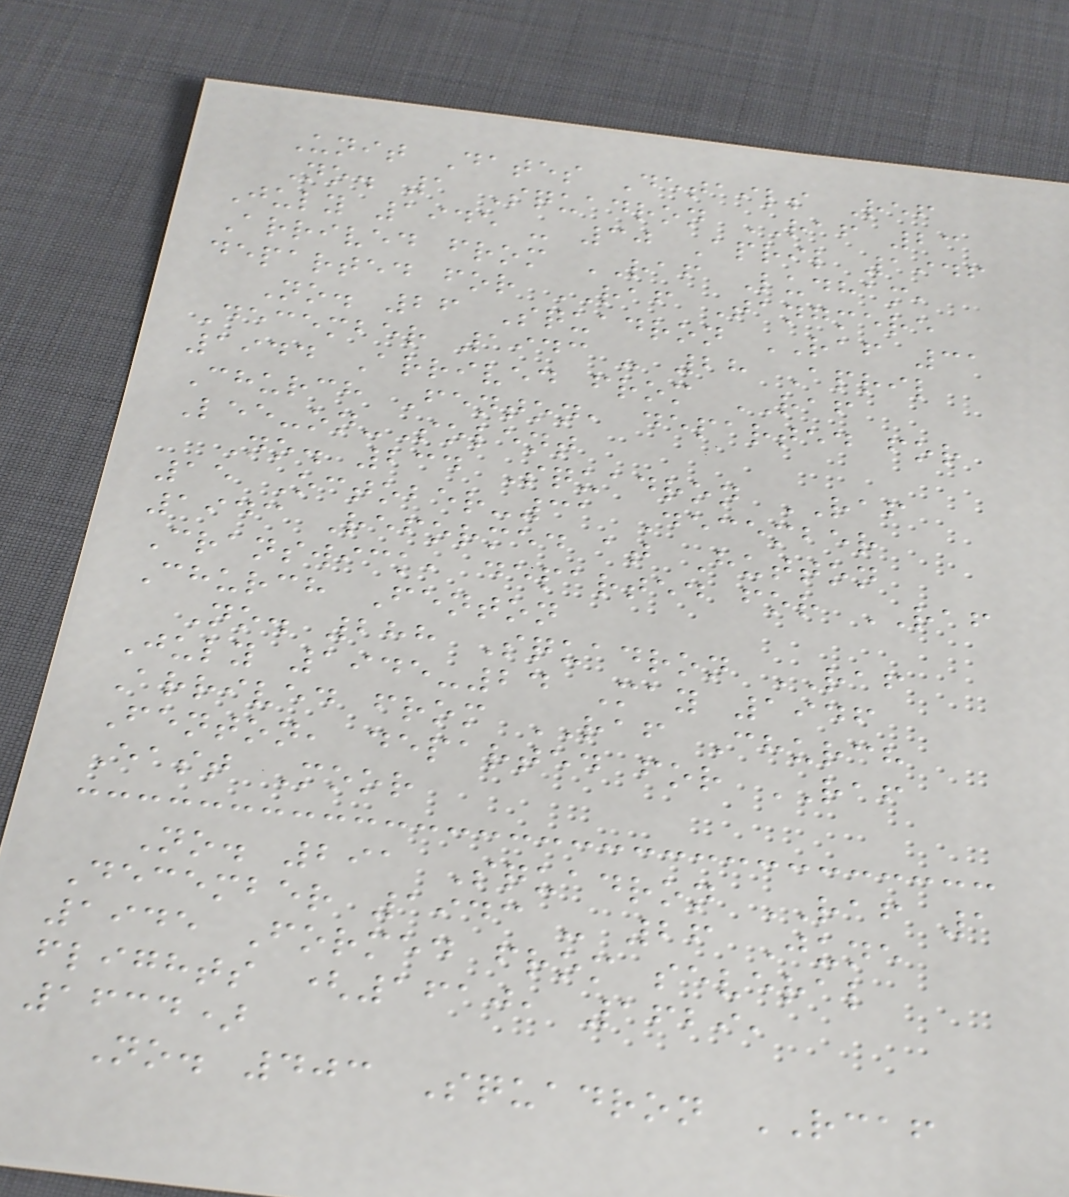Unit Dates Details Ref
No. 1 Squadron RAF 23
July 1945 - 30 April 1946
Arrived from RAF Ludham,
departed for RAF Tangmere
No. 26 Squadron RAF 31
December 1943 - 28 April
1944 Arrived from RAF
Church Fenton, departed for
Lee-on-Solent
No. 234 Squadron RAF
15 October-31 December
1943 Reformed at Hutton
Cranswick, departed for RAF
Church Fenton
No. 288 Squadron RAF
July 1945-24 May 1946
Arrived from RAF Church
Fenton, departed for RAF
East Moor
No. 291 Squadron RAF 1
December 1943 - 26 June
1945 Formed from several
flights (1610, 1629,
1634)
No. 403 Squadron RCAF
